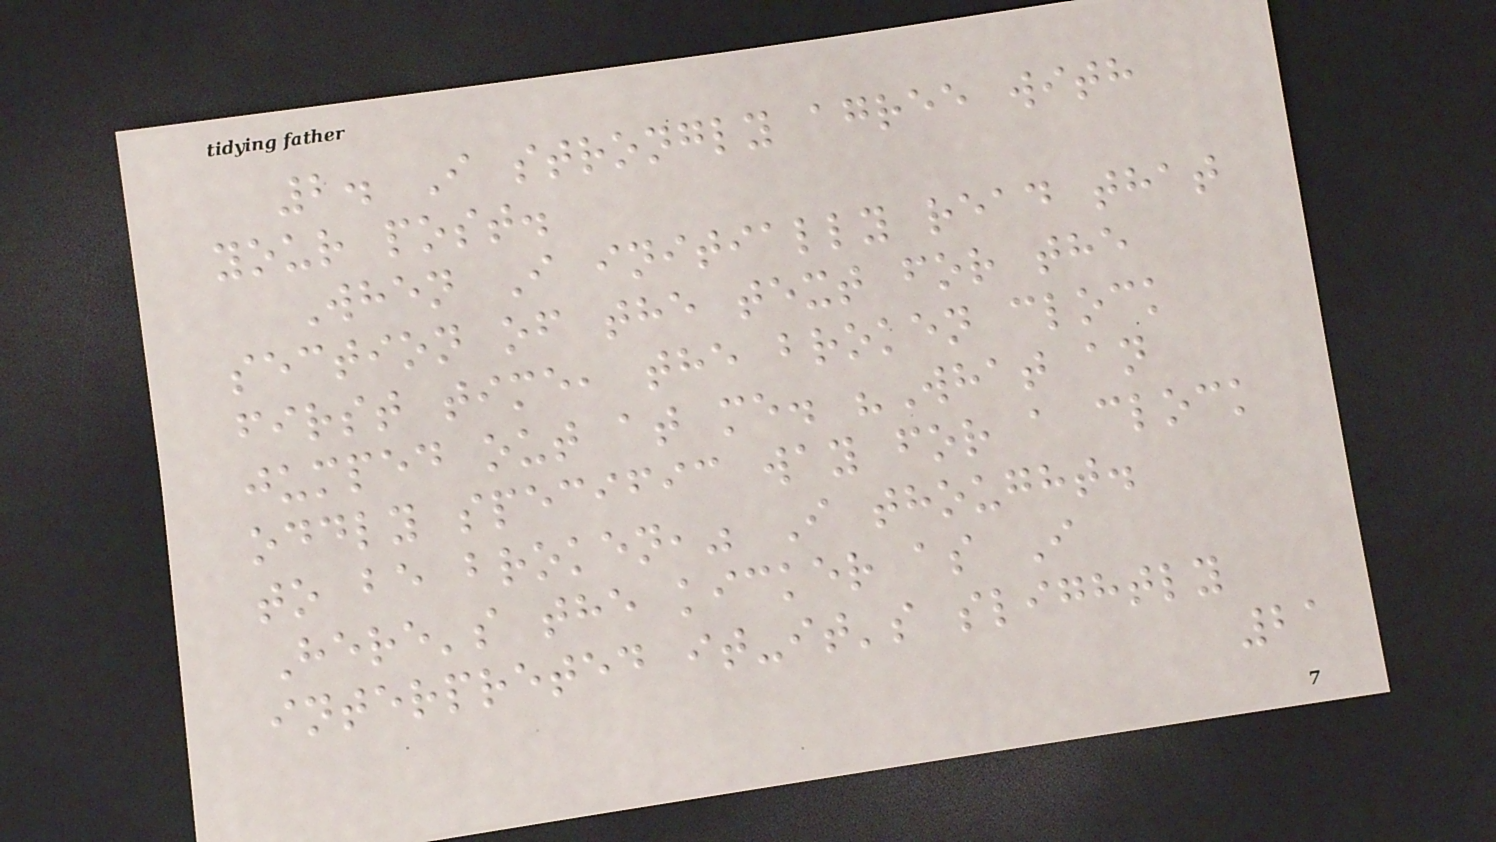2. I strongly agree with
your post.
When I initially read that
section of the text for the
first time, the broken clock
jumped out at me. "What an
oddly specific way for a clock
to be broken," I thought.
Here's the kicker as I
interpreted it-it's slightly
21
